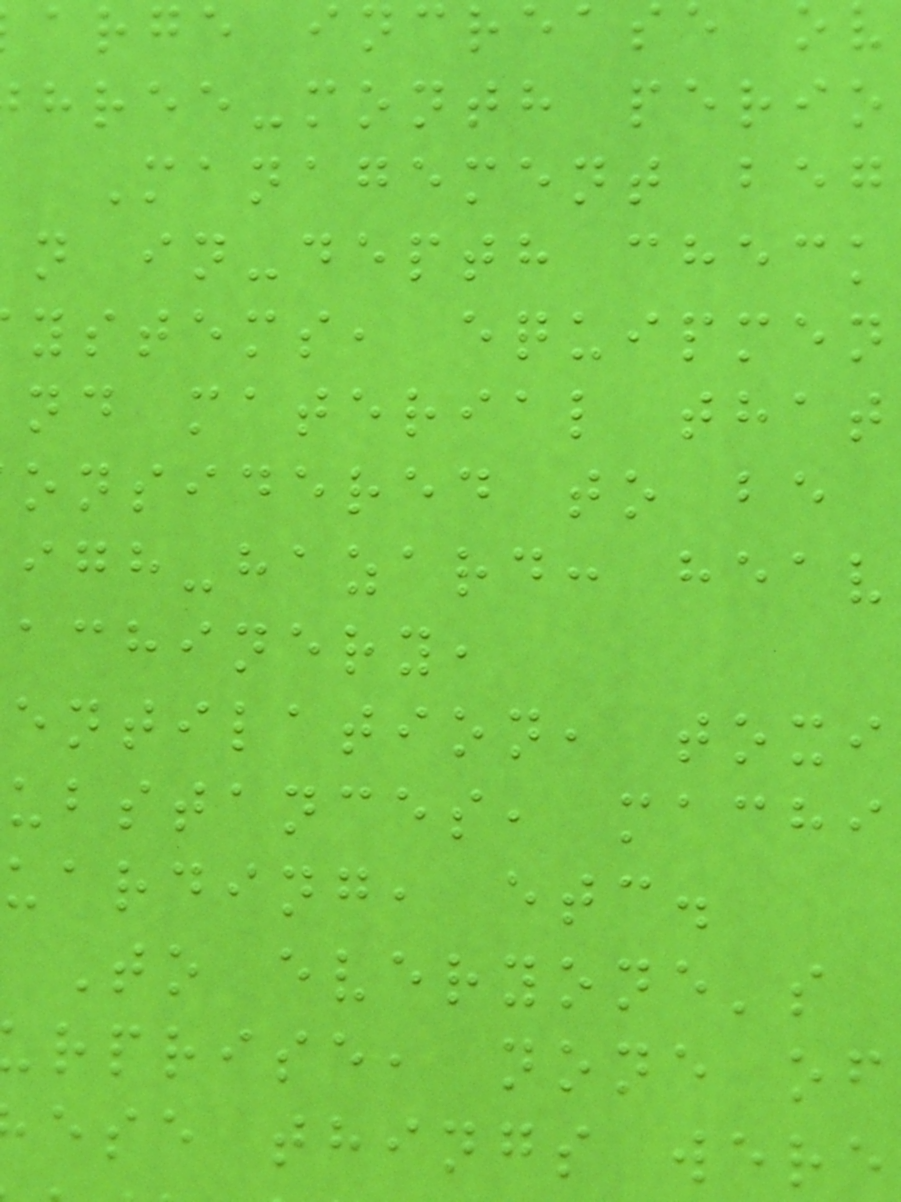arge increase o
hree-month perio
Management beg
n in-depth check
ystems, equipmen
nd material that
onsidered to be
igh-hazard: heav
achinery,
entilation, toxi
ubstances, machi
uarding, etc.
To everyone's
rprise, none of
ese things were
